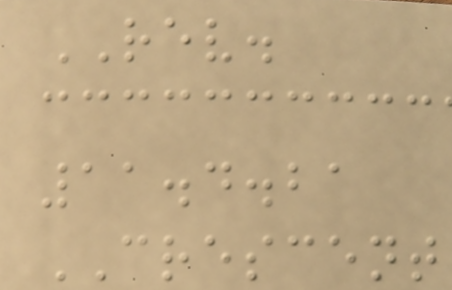REV.
11.4.21
CRESCENT
